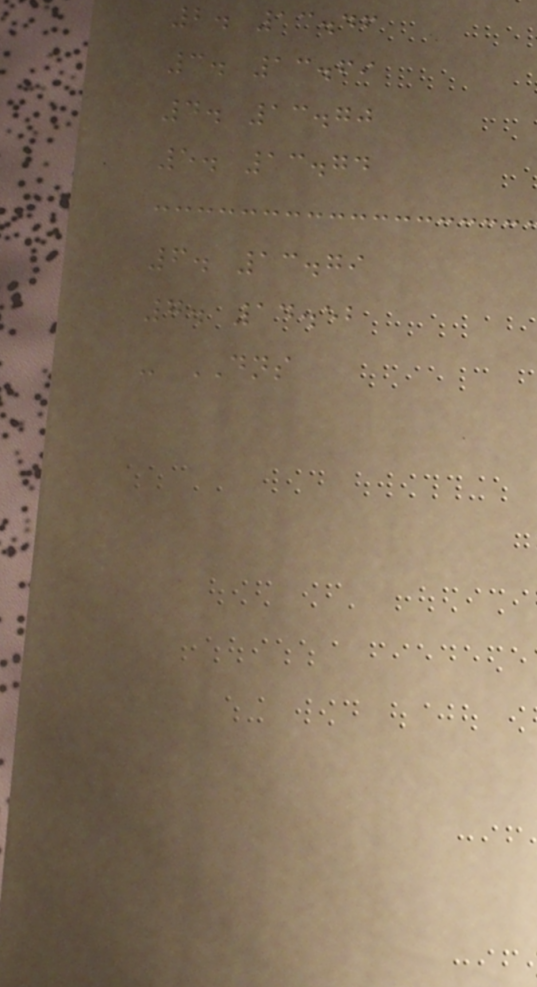2. 13.46
3. 13.69
4. 13.70
5. 13.74
6. 13.79
7. 14.52
- DNS
